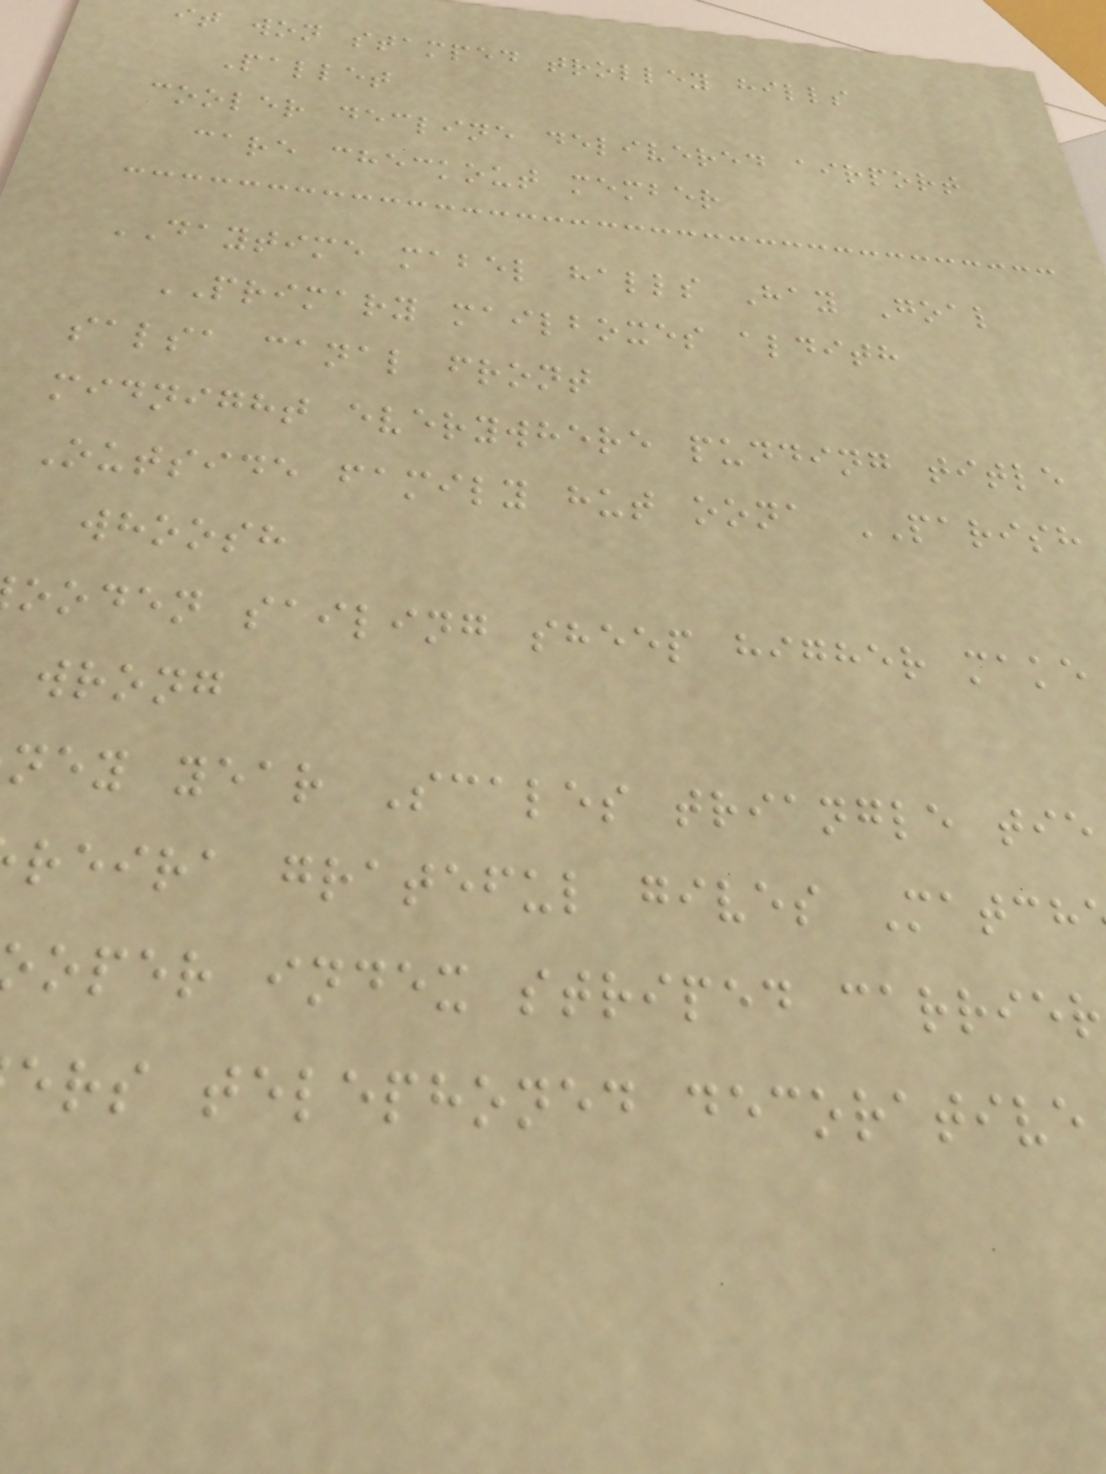it won stamped trolley hills
Pallet
cooler decline delivered airport
care checkout member
DAYTIME mabel halls Hay Goal
PRIMARY mailboxes aldith
salsa canal front
midnight everywhere pudding title
Outside family hut oona PARISH
whoosh
ooden sailing sheep higher make
wrong
ney year Scales triangle tie
reira grateful gives Match
oper index striped carrier
ers telephoned decorative
